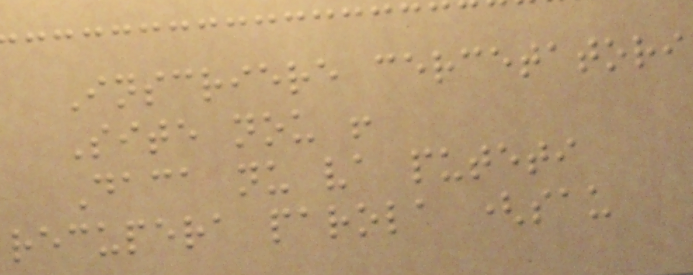Inscriere cercetatori
Site nou !
Daca nu va puteti
recupera parola (sau
